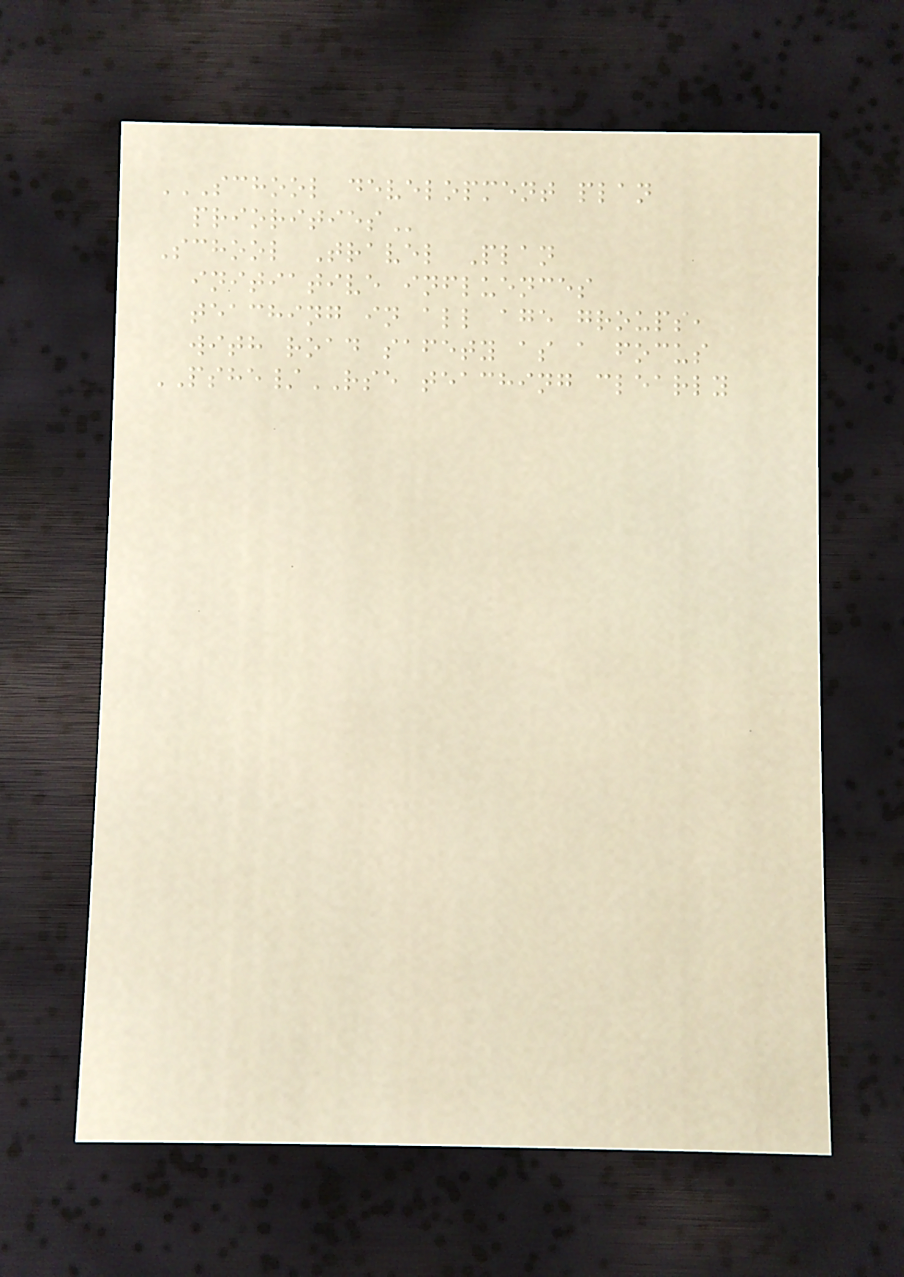SCHOOL DEVELOPMENT PLAN
PRIORITIES
School Travel Plan
initiative influences
teaching in all age groups,
with road safety as a focus
PSHE/RSE teaching clearly
